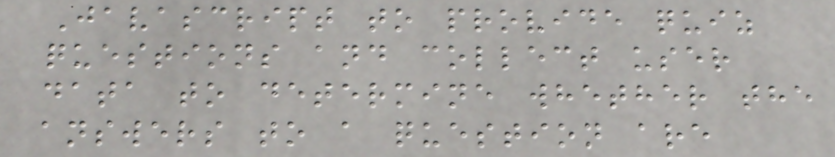Javascript to provide quiz
questions and collect user
data to determine whether the
answers to a question are
